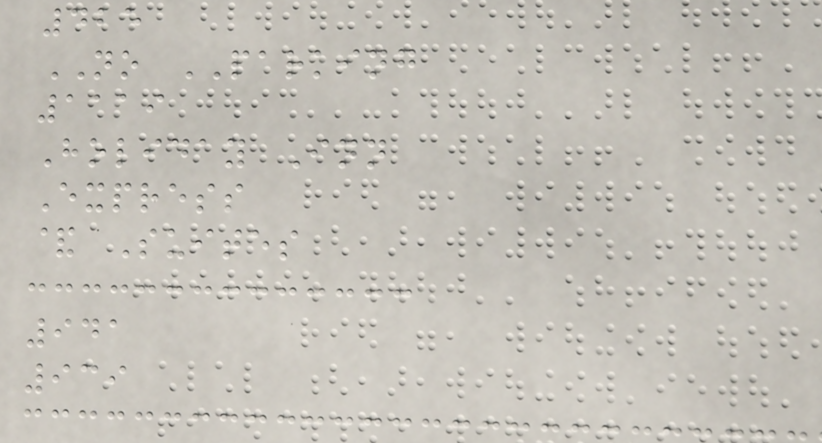425
NO PARKING
1119
Holiday Inn
Express
& Suites
941
939
